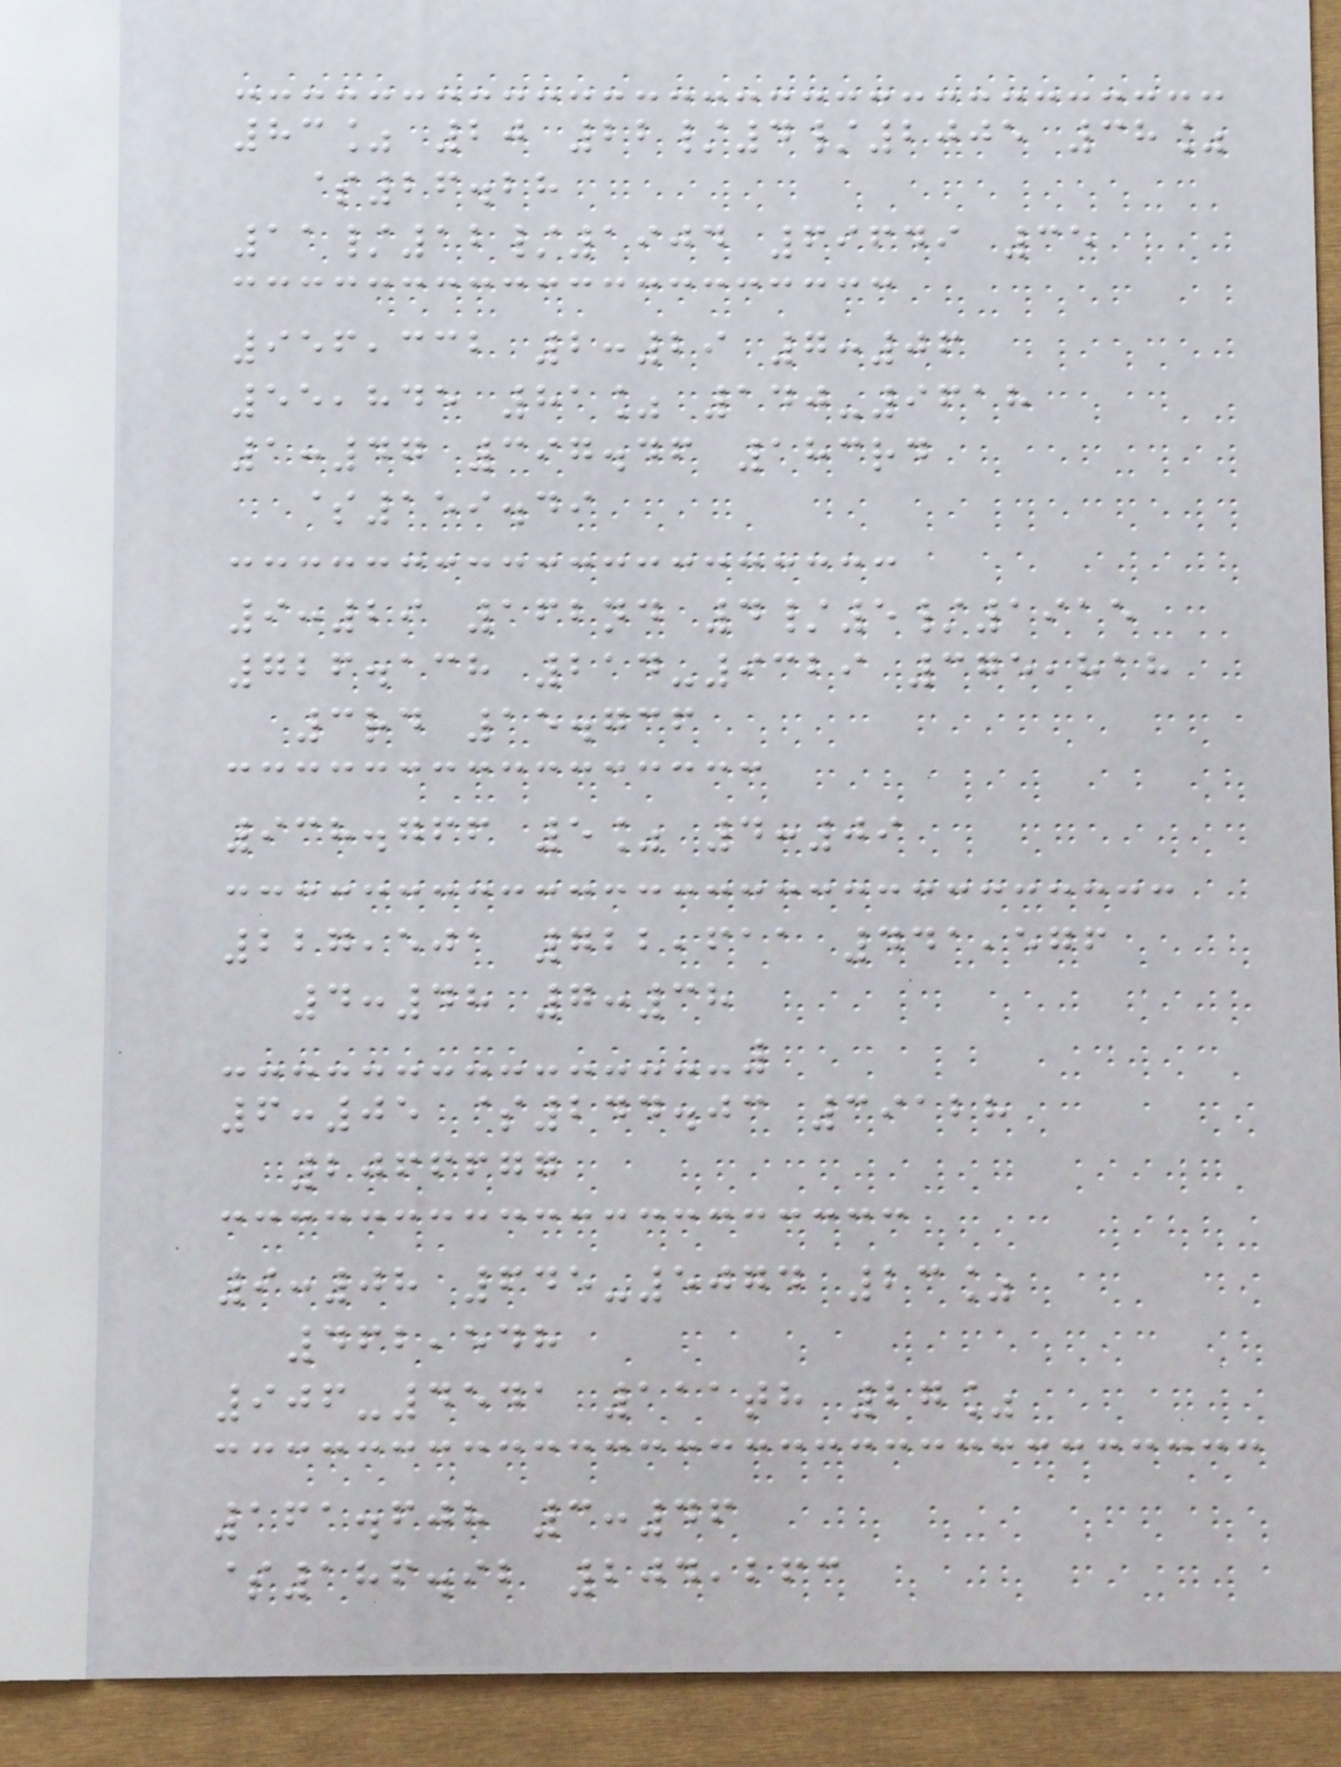83% 20 22/4/2005 38%
$26.28
11/12/1904 69649 35
956,332 2:29 7:06
55,845 81% 140-9618
1:47 397.46 183rd
$159.49
9:29 162nd 4/5/1915
726.138 214-9329 375,818
3rd 15.736
938.766 5% 4:09
227,501 722,611 441,576
4:48 7:38
6:05 $244.03 39128
2066677
9:08 645-5074 23%
462,548
906-4541 111th 27%
161.608 3:46
$186.92 204,263
